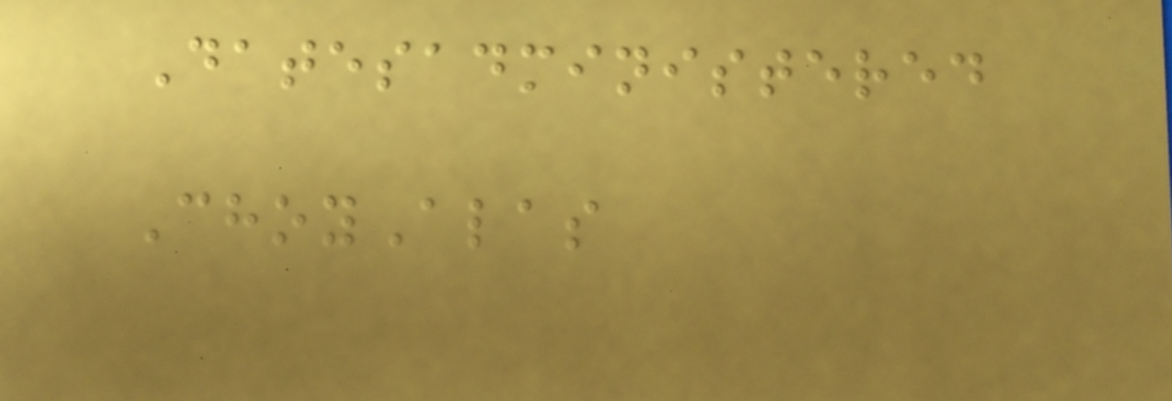Datesadministered
ChoyAlas
